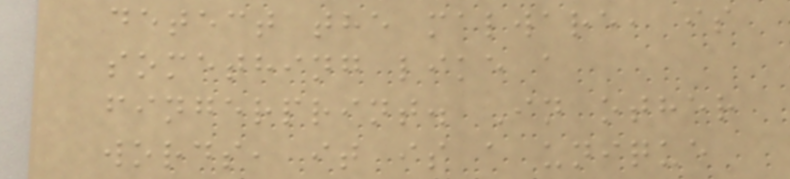detect the malware, is
something like a
fingerprint. In other
words, it is a unique
